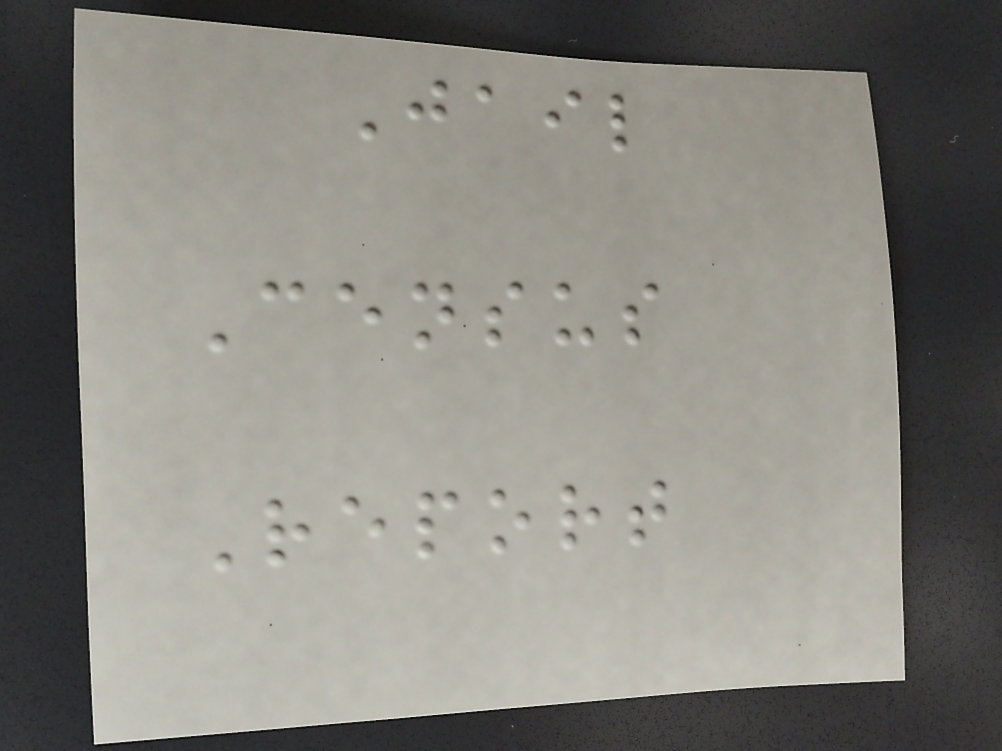Jail
Census
Report
